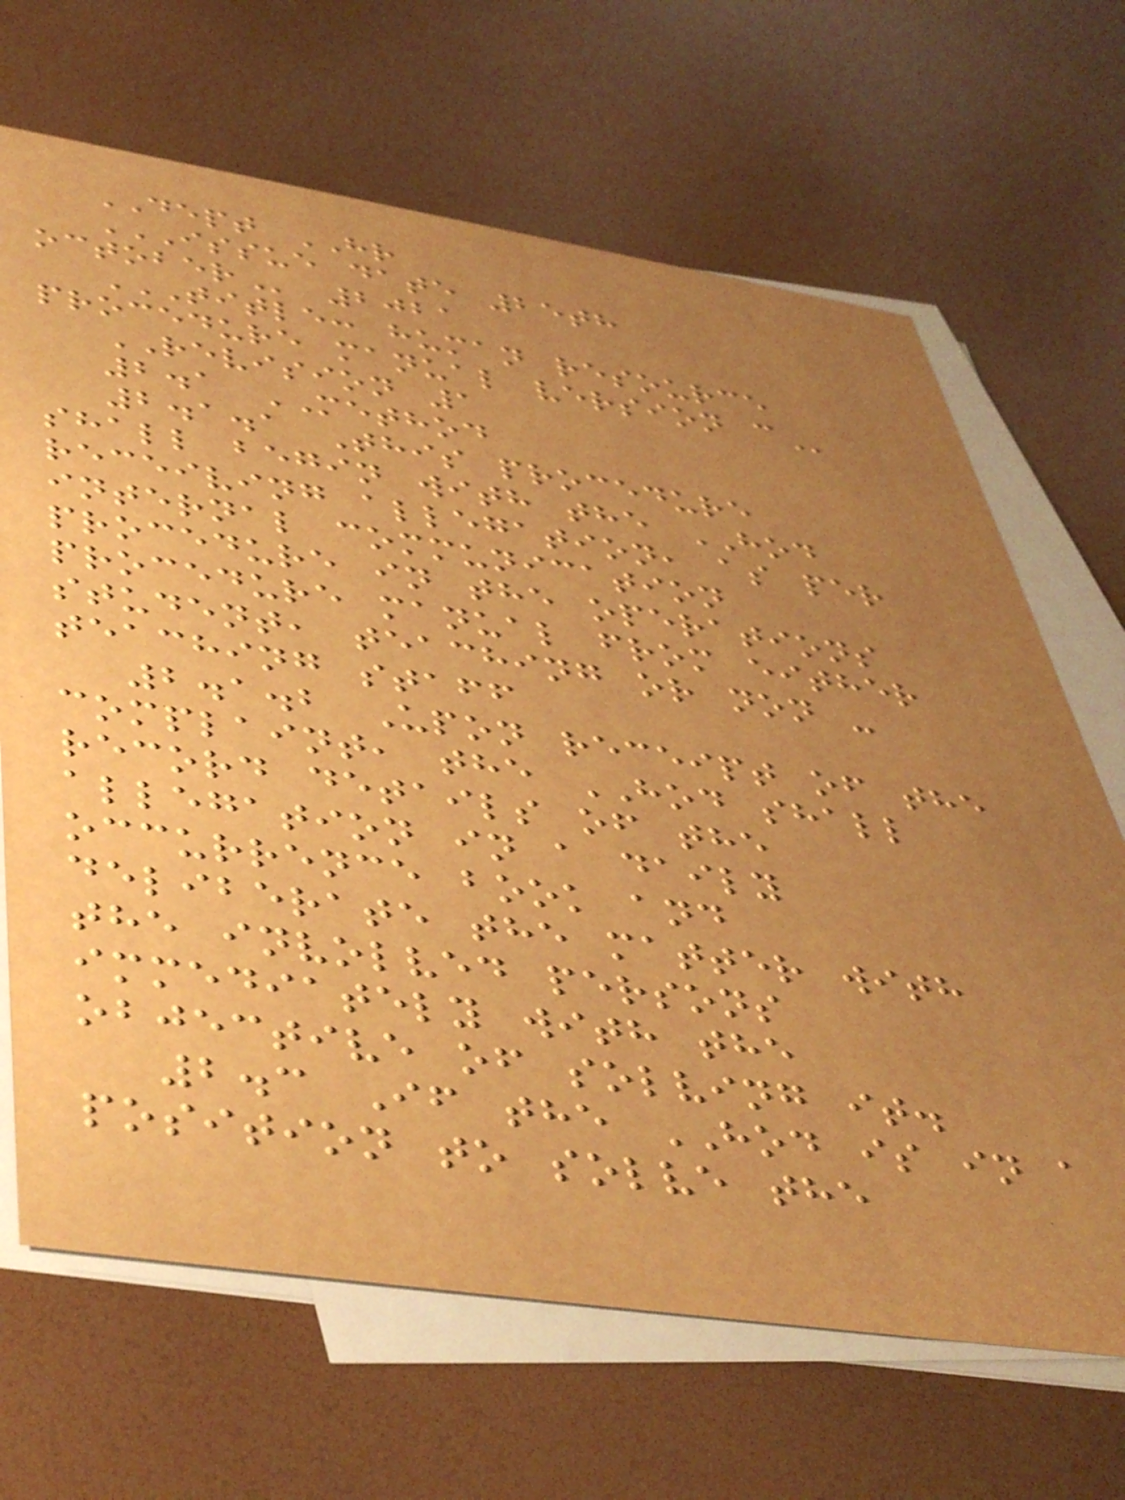DEPT HR
ISSUE DATE 25TH
OCTOBER 2021
TITLE: HUMAN RESOURCE
PROCEDURE MANUAL VERSION C
REVISION 1
2.1 METHOD
2.1.1 This procedure
shall begin with the HOD
receiving allegation, as per
internal communication
procedure in the operations
procedure manual from either
student, teaching or non -
teaching staff
2.1.2 Upon receipt of the
complaint, the HOD shall
record details of the
allegation in a daily
occurrence book and
deliberate the matter with
the involved persons
immediately with the
objective of solving it.
2.3 If the HOD is in a
position to solve the
